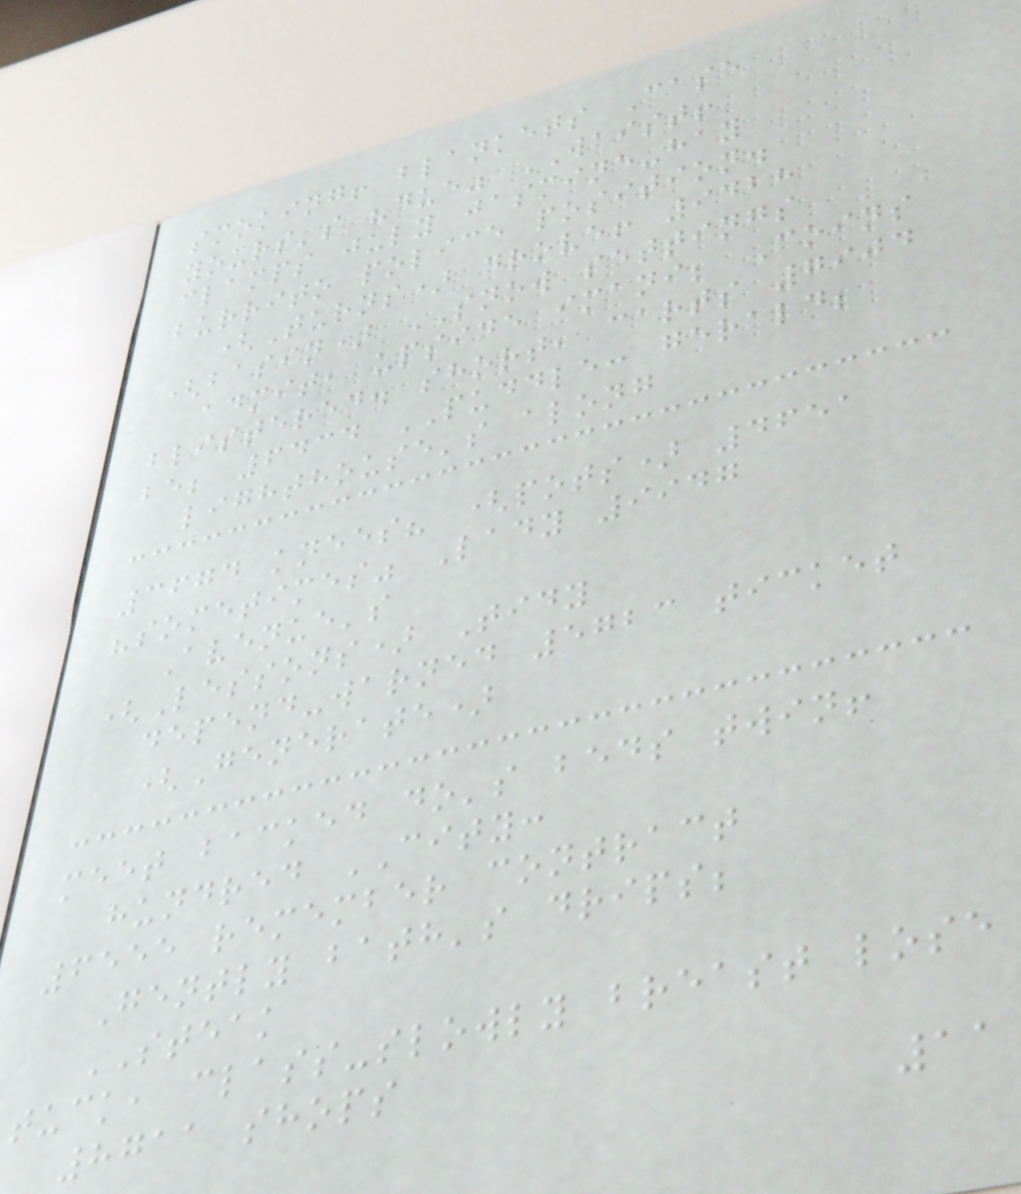smoking! blankets Case
yours's "due" WAIST!
clamps july jasmine-hay
burrito police position.
(Turns) drove! 9428
(basin) SNOW settings
admit, upside imani; Coins
blistered. short, carts 7904
be; 6434 PUDDLE: gerald;
lighthouse's along
3674 knees? (pots) 4651
"sometimes" Lady 9947
Avenue's
(Lessons) Tidy
depend-warned 5723 ticket
(Generate)
meet backed do's beds twin!
hundred CITY:
6555 remember contract
Gently bath's drips;
STEAK
tuck, class-slowly breast lose
8711 shops
11
